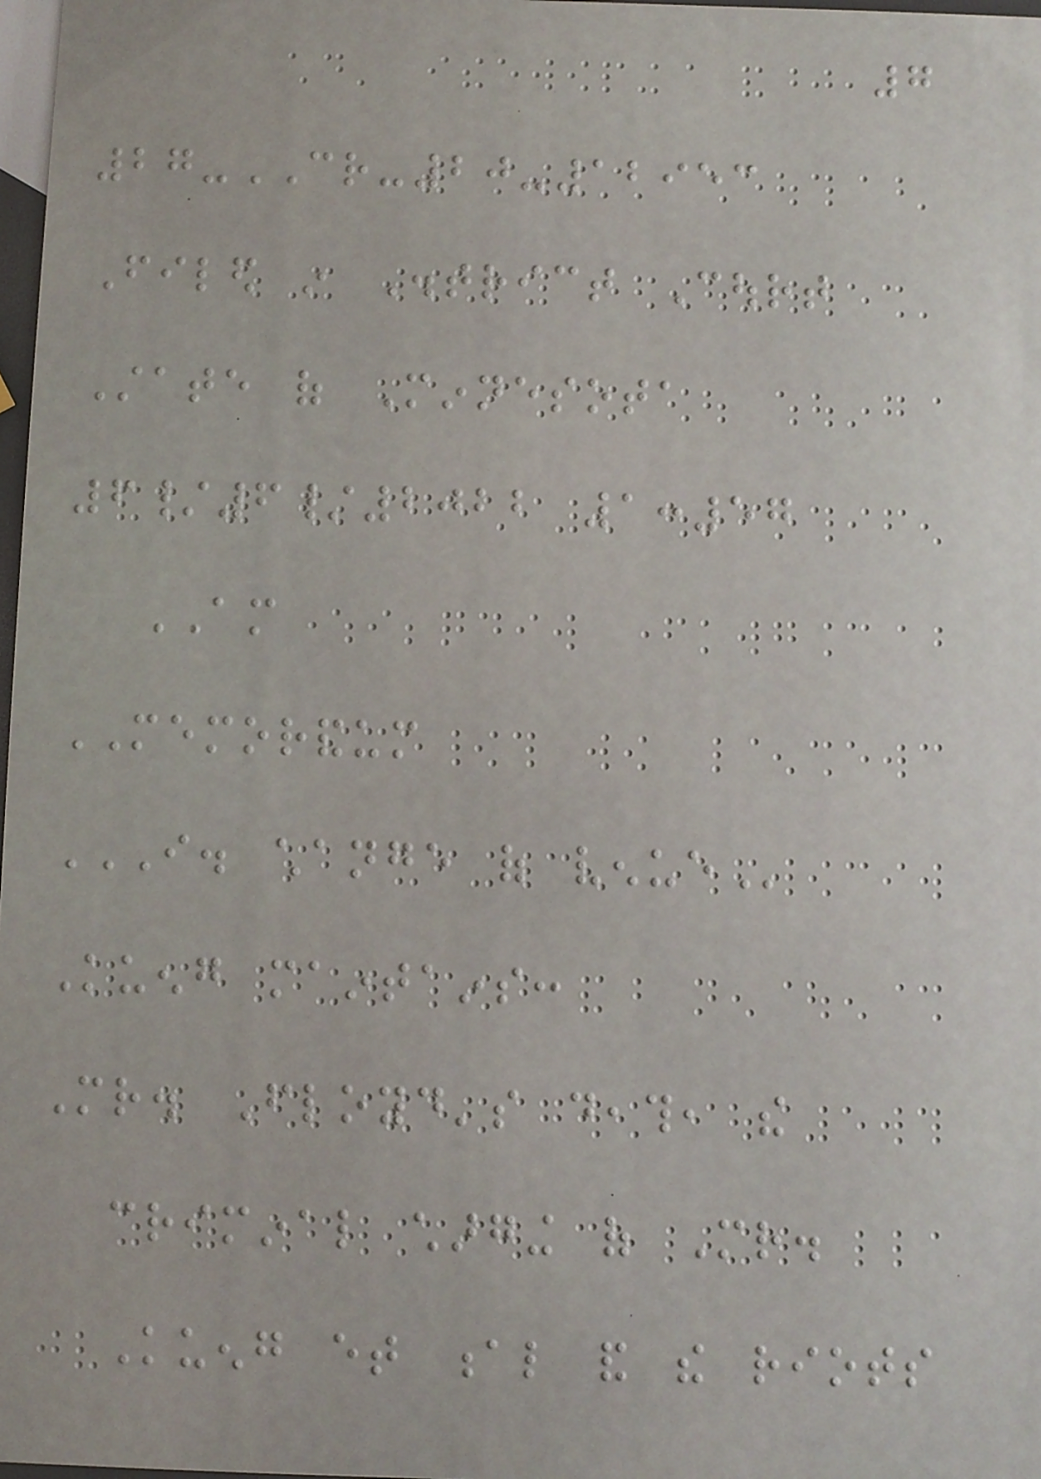7
27-CR-20-12953
Filed in District Court
State of Minnesota
6/6/2022 1:57
AM
MEMORANDUM
I. CHANGE OF VENUE
Kueng maintains:
Mr. Floyd's death, the
criminal charging of Mr.
Kueng et al and the riots
